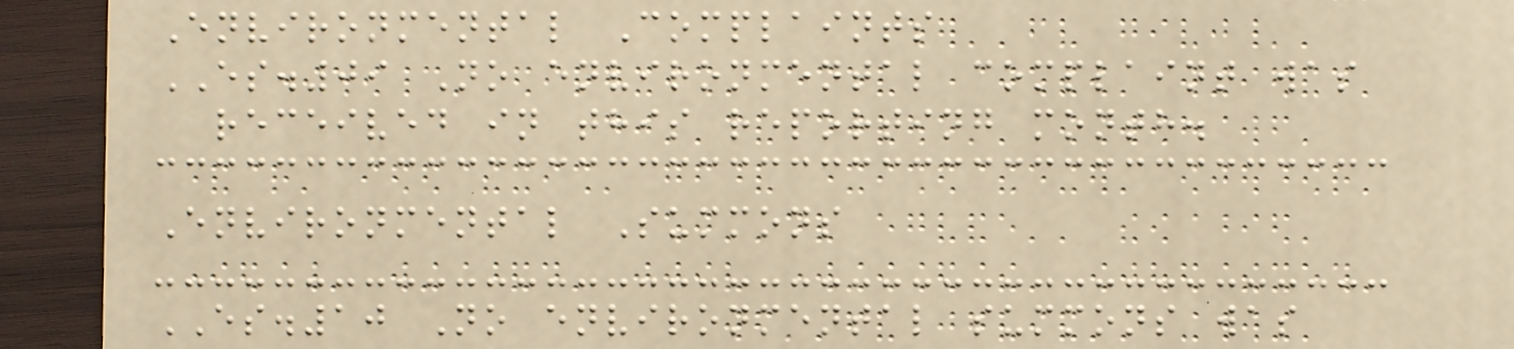Environmental Complaints
ES.09 No environmental complaint was
received in this reporting month.
Environmental Summons
ES.10 No environmental summons was
